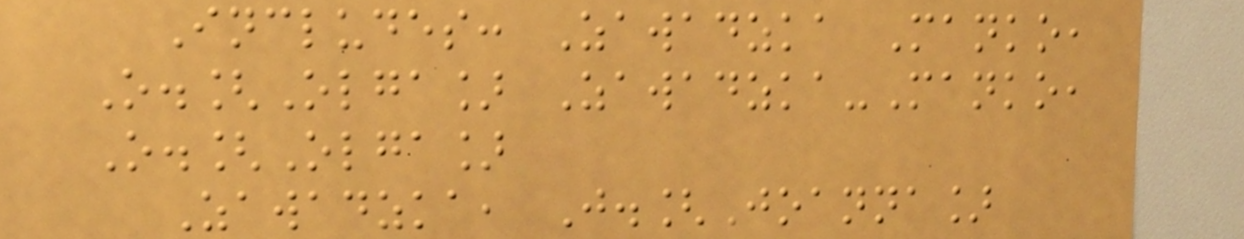Includes: Zawadzka Manko,
O.[Olga] Zawadzka-Manko,
O.[Olga]
Zawadzka, J.[Joanna]
